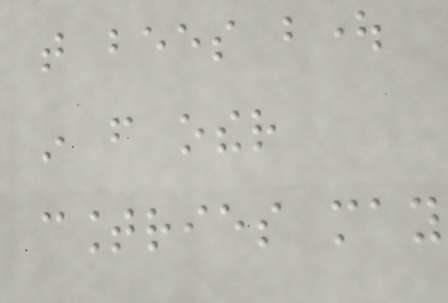that bees bought
in from other
countries may
